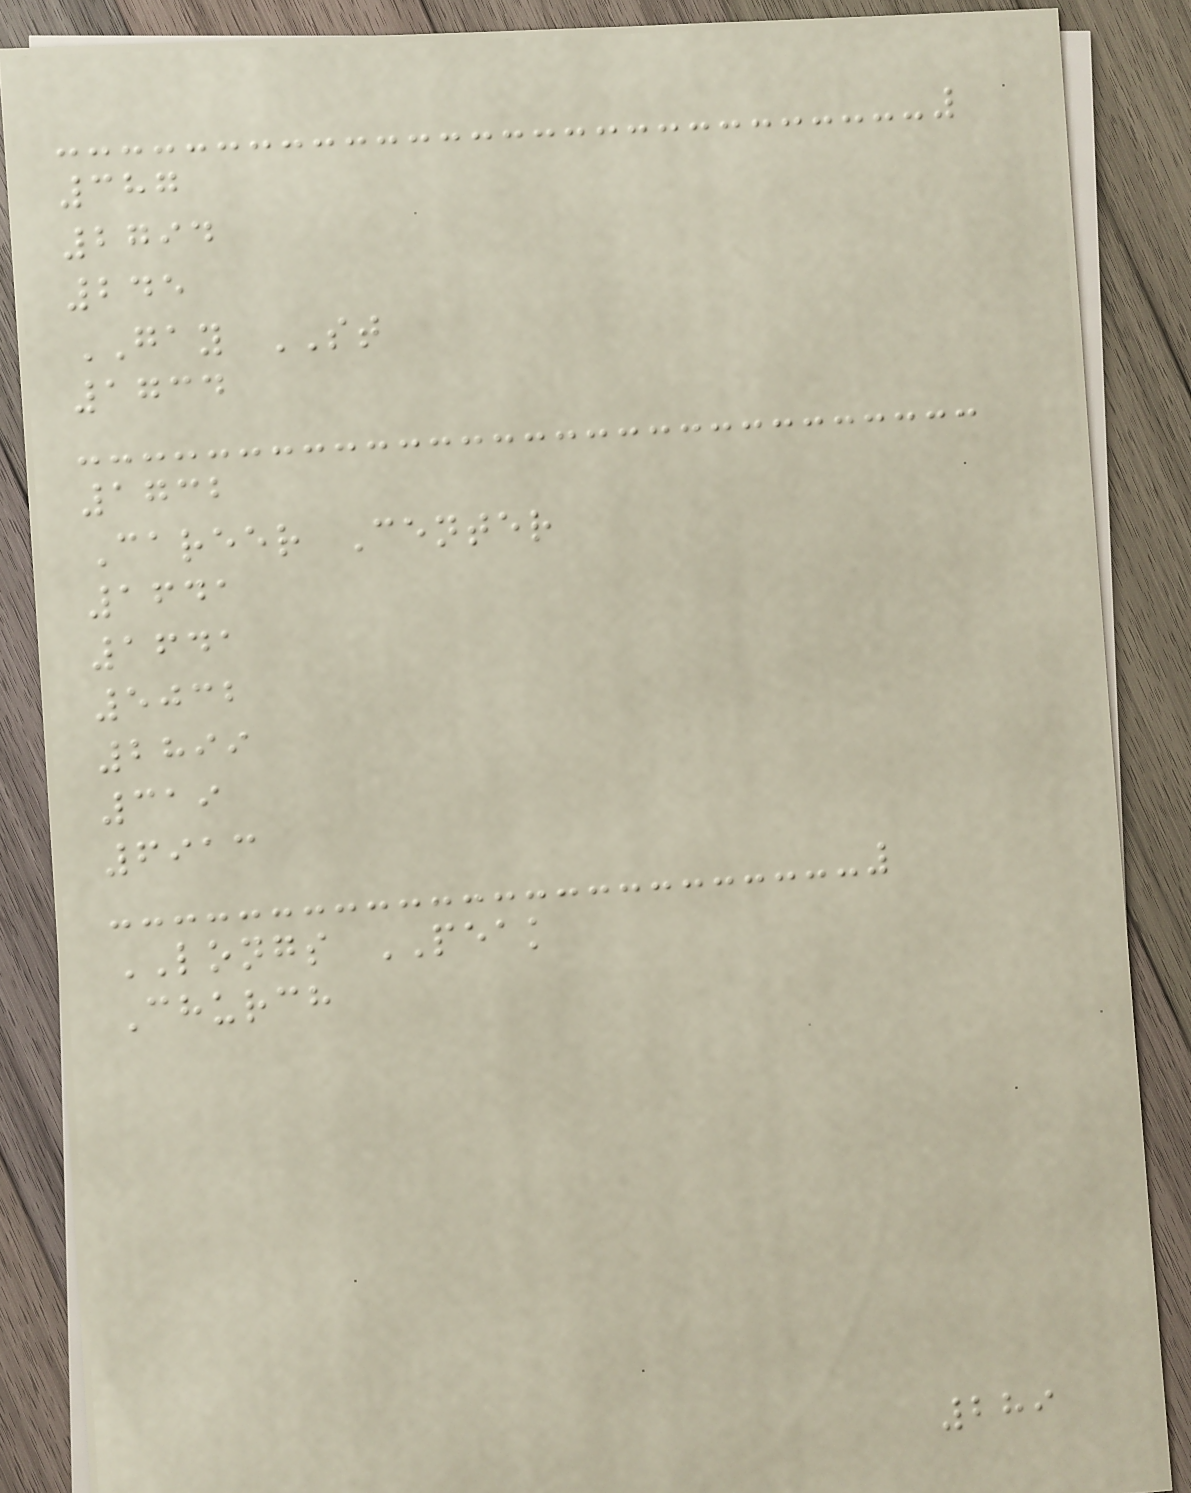387
2794
245
GAY ST
1734
1732
Career Center
1641
1641
5032
2899
319
6913
LONGS PEAK
Church
289
